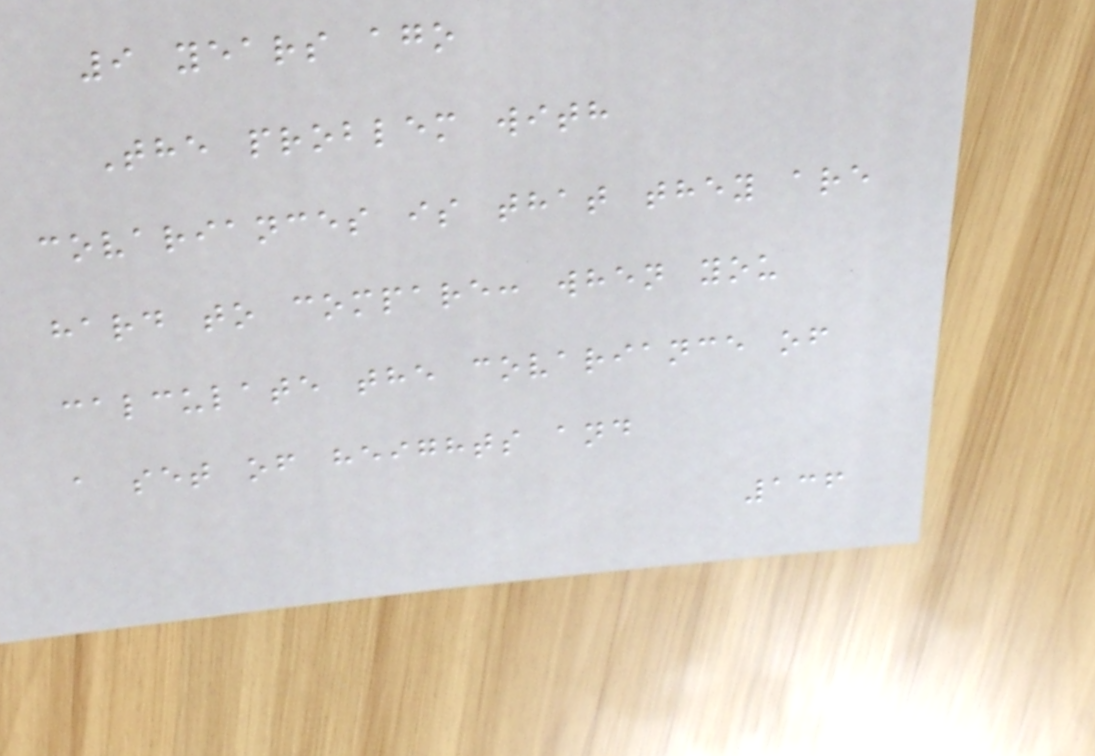9 years ago
The problem with
covariances is that they are
hard to compare: when you
calculate the covariance of
a set of heights and
136
